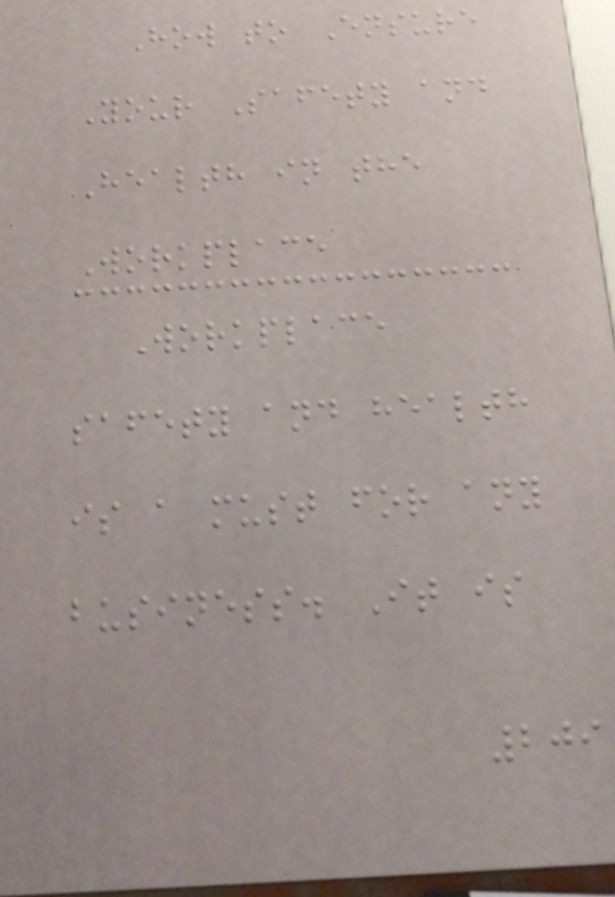How to Ensure
Your Safety and
Health in the
Workplace
Workplace
safety and health
is a must for any
business. It is
209
